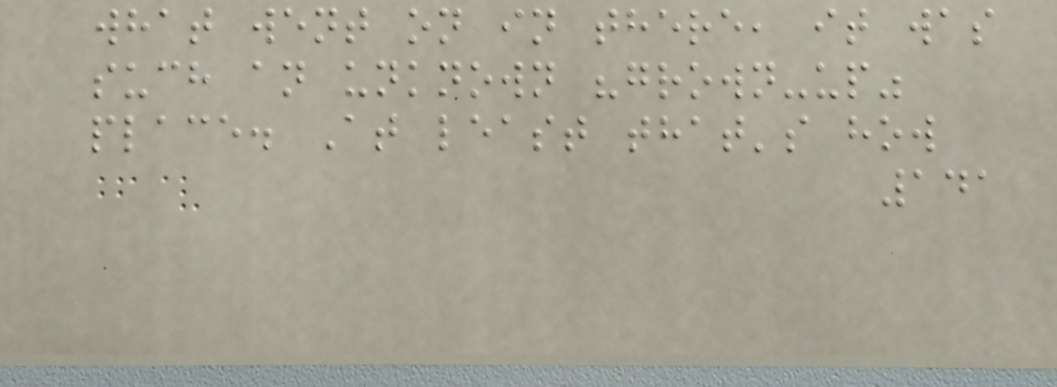what went on in there, it was
such an unknown "grown-up"
place. At least that's how
141
